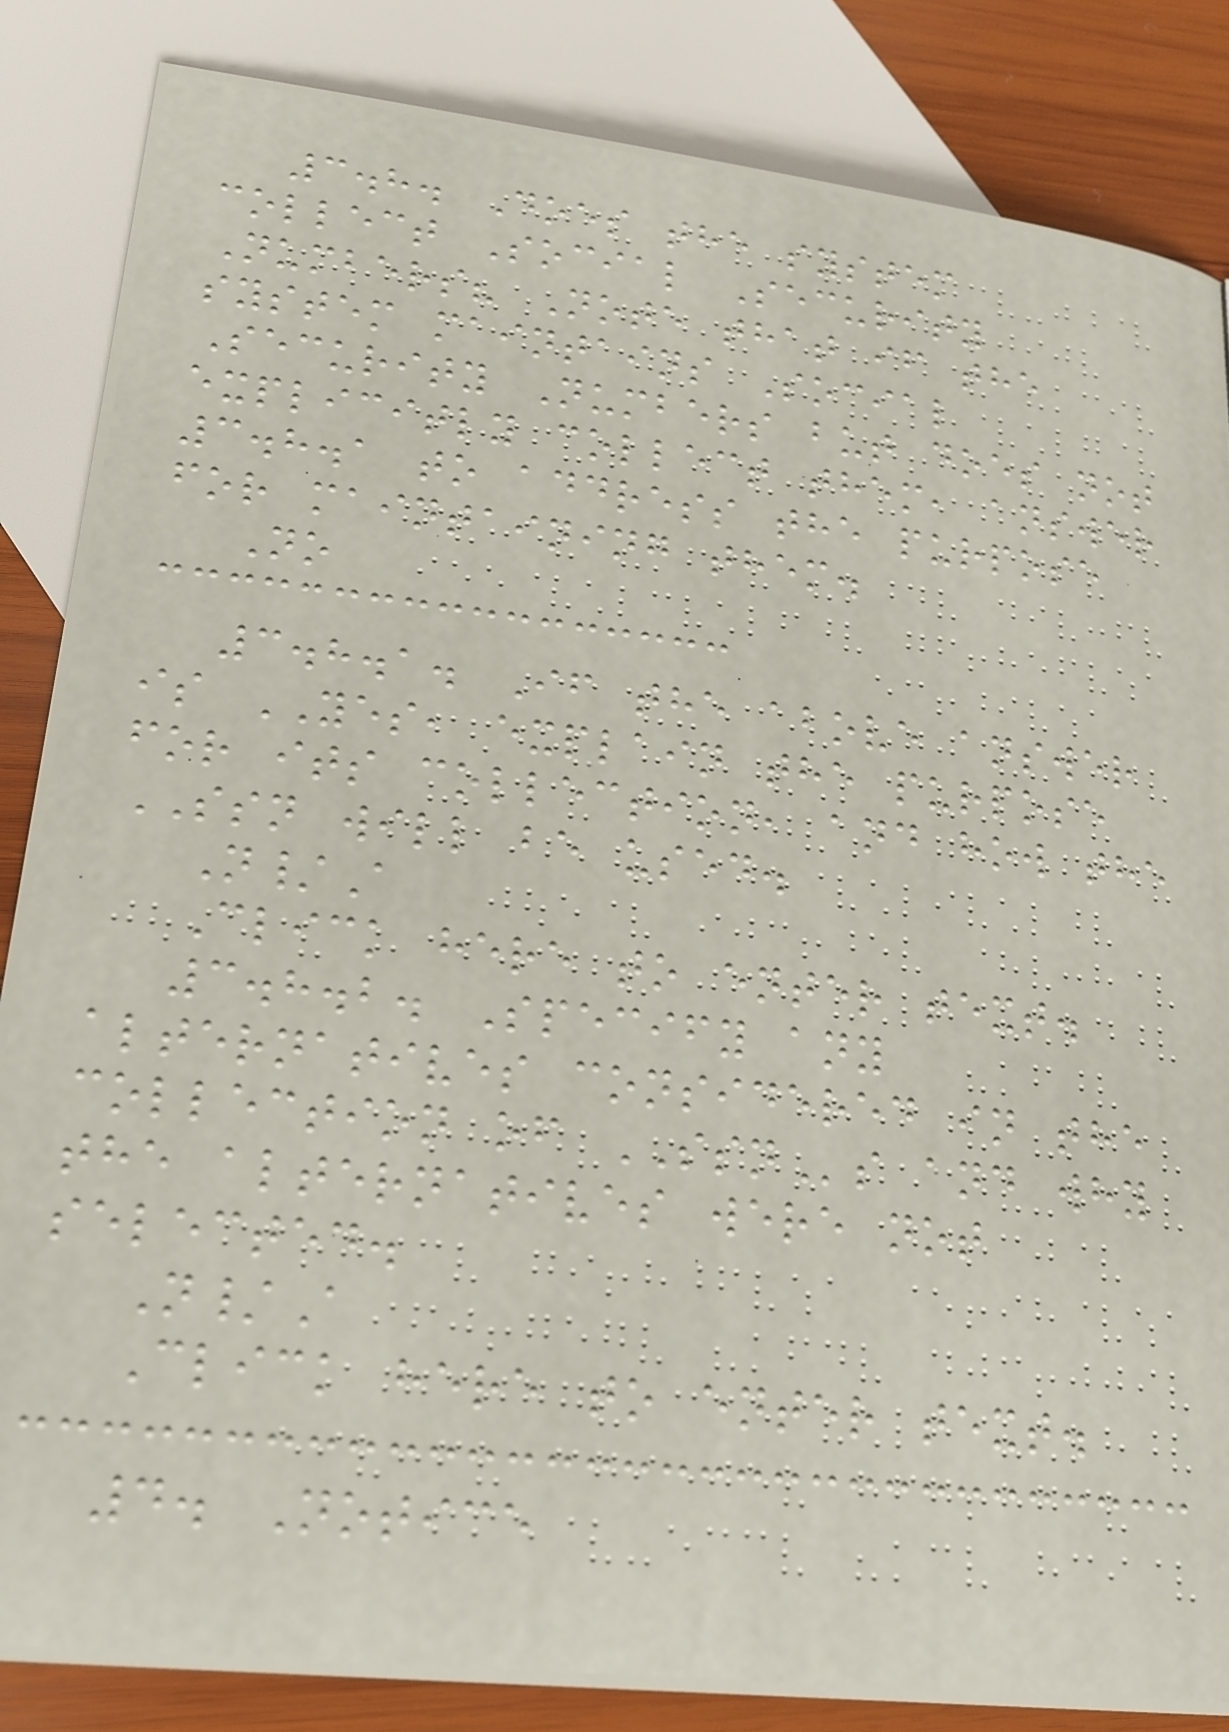3.8. Does the system
collect Social Security
Numbers? Note that if the
system maintains Social
Security Numbers but does not
explicitly collect them, answer
3.8.1 to address the purpose
for maintaining them.
No
3.8.1. If the above answer
is YES, explain the purpose
for its collection, and how the
SSN will be used.
N/A
Click here to enter text.
3.8.2. Specify any
alternatives considered in the
collection of SSNs and why
the alternatives were not
selected.
N/A
Click here to enter text.
4. Notice
